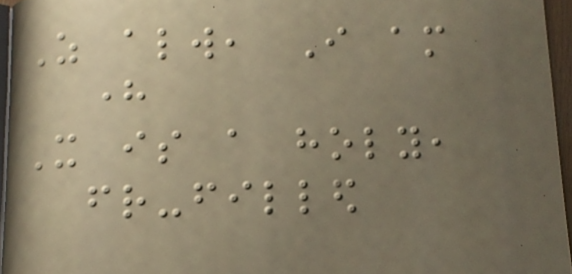As always, I am
here
It is a holy,
friend-filled
